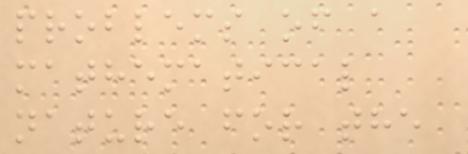problems of a
mathematical
nature for the
